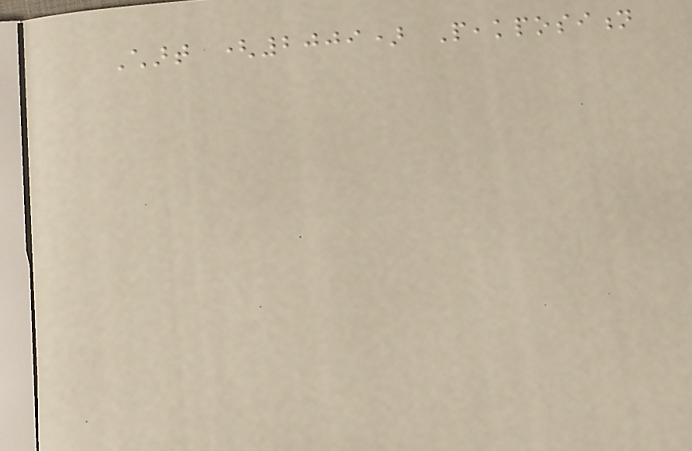Chart (2009) Peakposition
